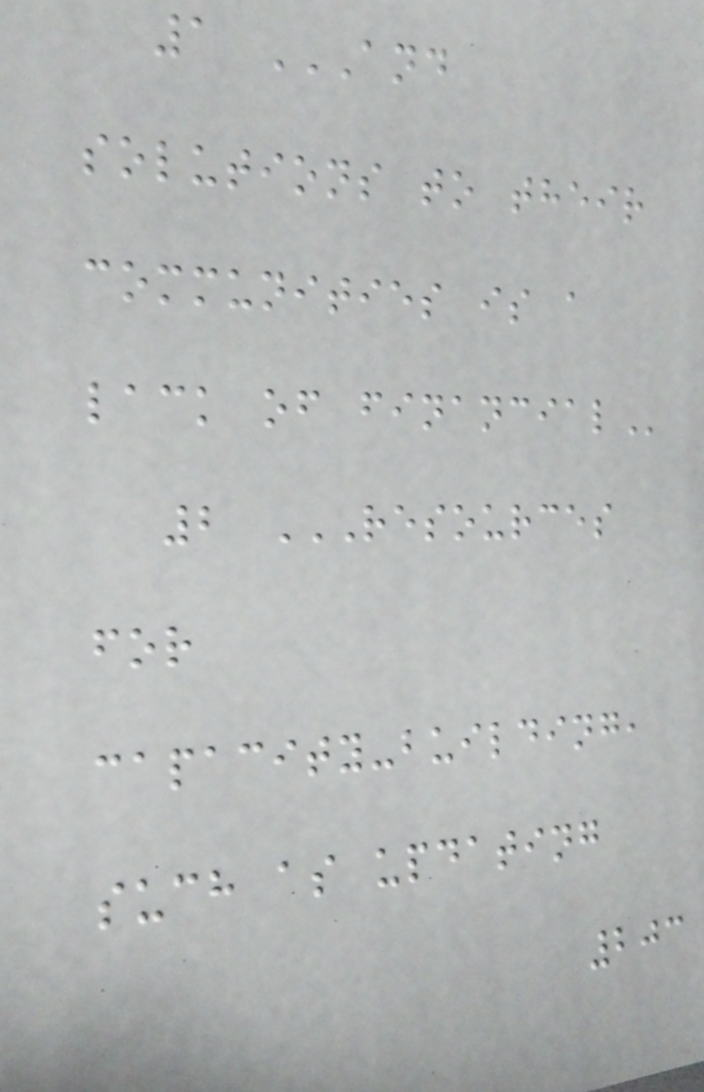1 AND
SOLUTIONS TO THEIR
COMMUNITIES IS A
LACK OF FINANCIAL
2 RESOURCES
FOR
CAPACITY-BUILDING,
SUCH AS UPDATING
203
